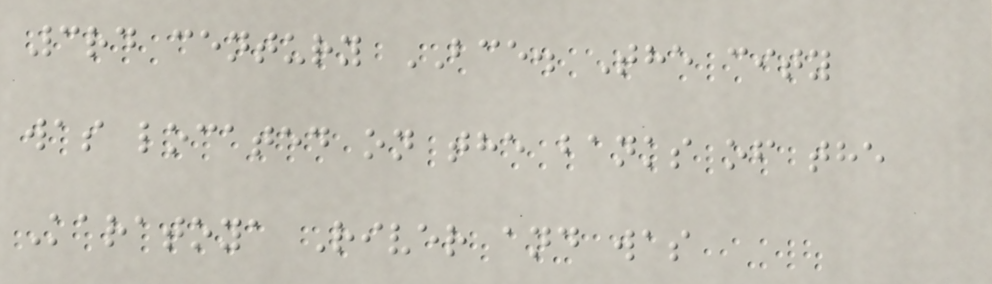3rd century BCE. The city
was located on the banks of the
Karatoya River and was
